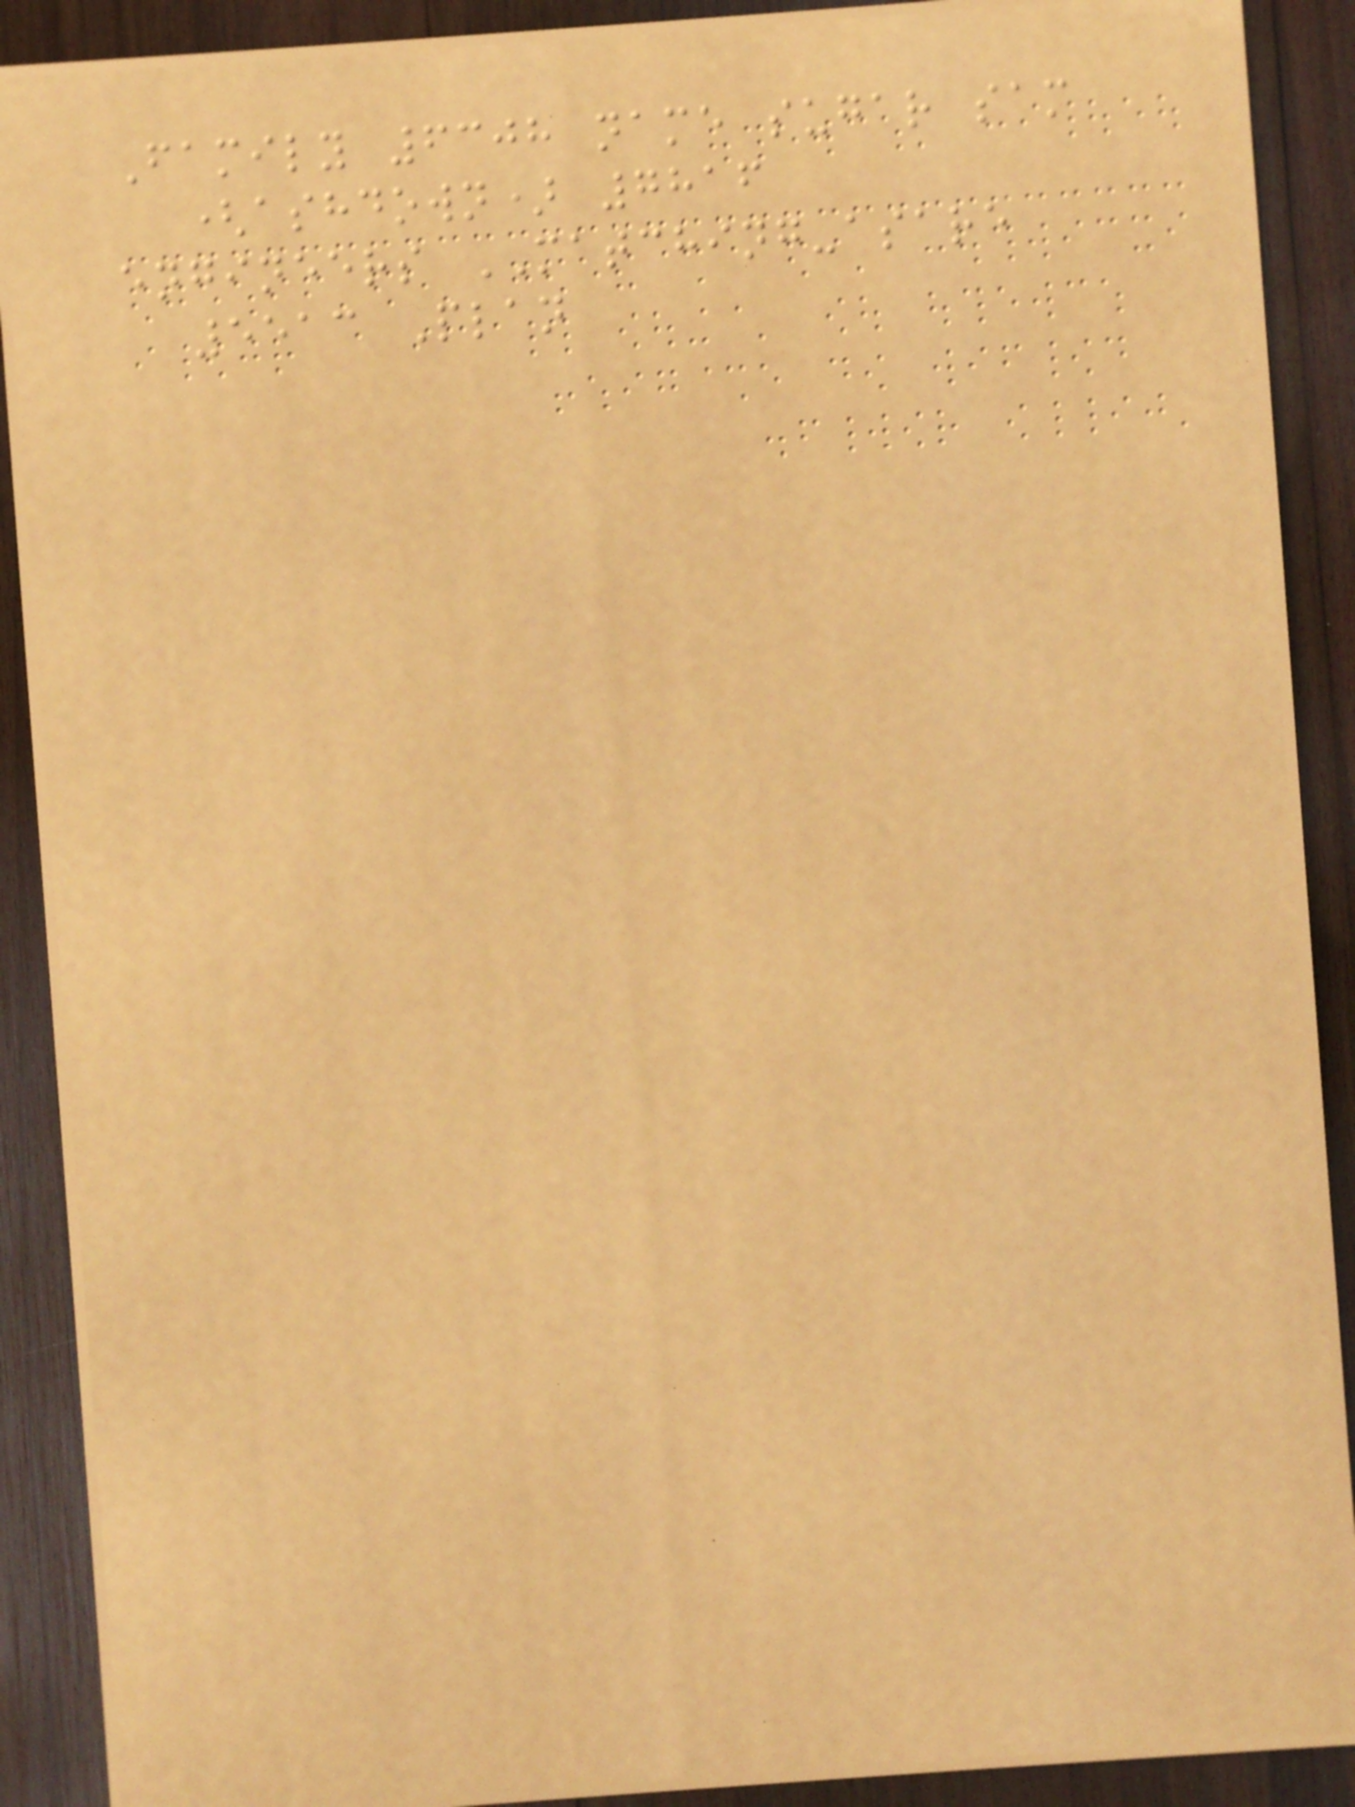Family 6308 name sugar sam
(ashdown) 7816
engineers MATCHING-asare
5513 Plan
